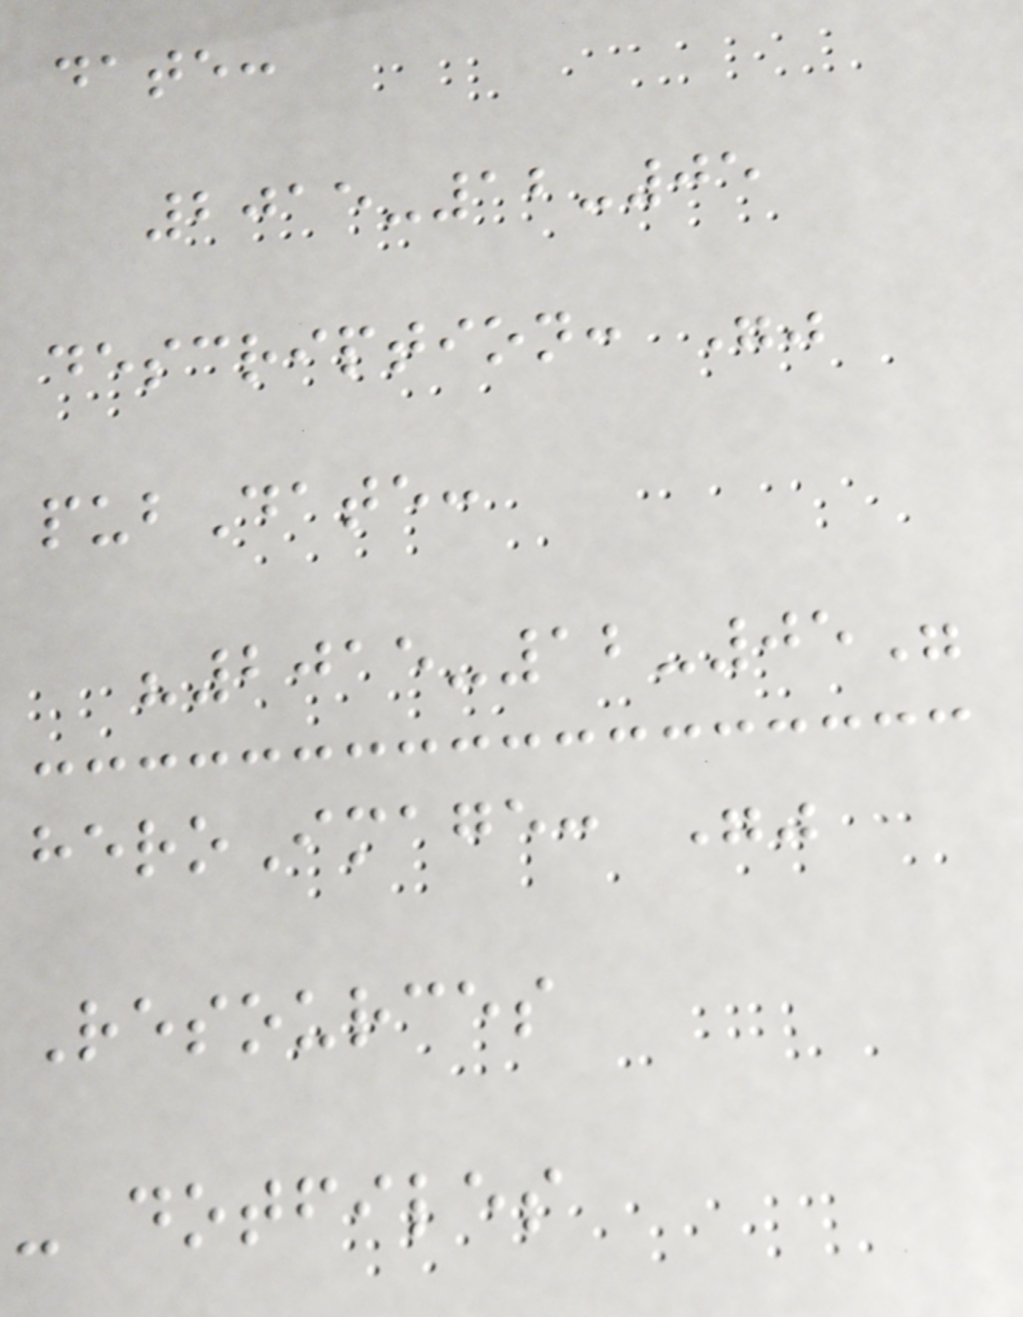date:
2015-12-05
description: ""
pubDate:
"2015-12-05"
heroImage: ""
Resources
- dotfiles
